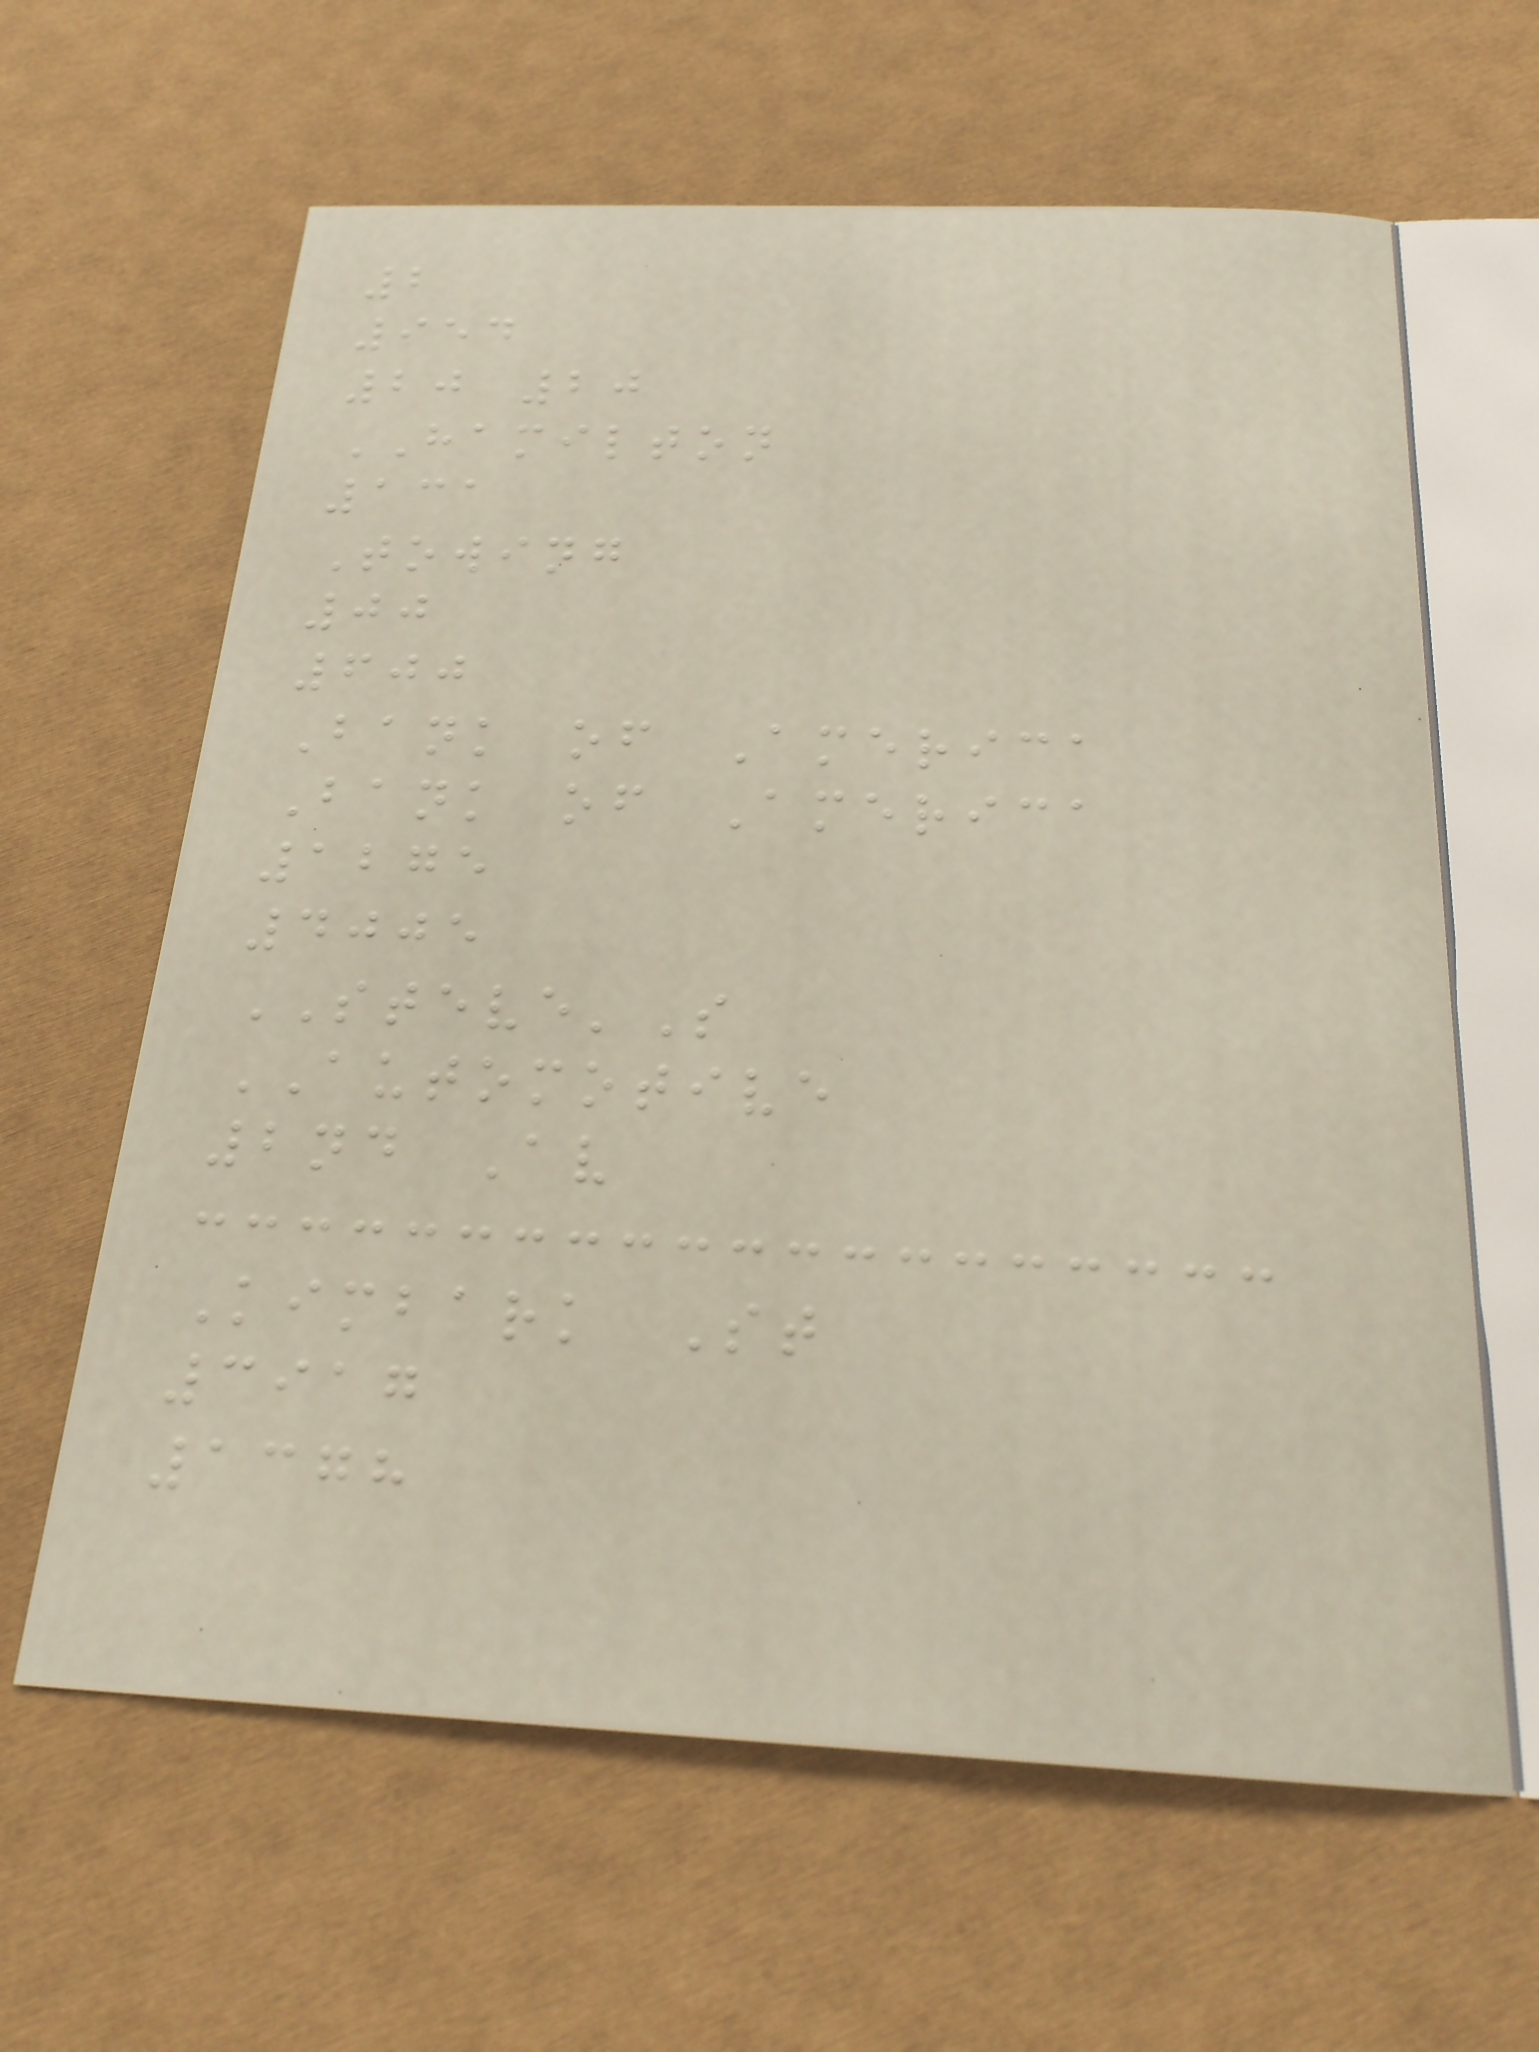2
954
20 20
HAMILTON
131
Towing
00
600
Bank of America
Bank of America
1275
4005
STEVE'S
AUTOMOTIVE
2nd Av
Kimbark St
3917
1378
